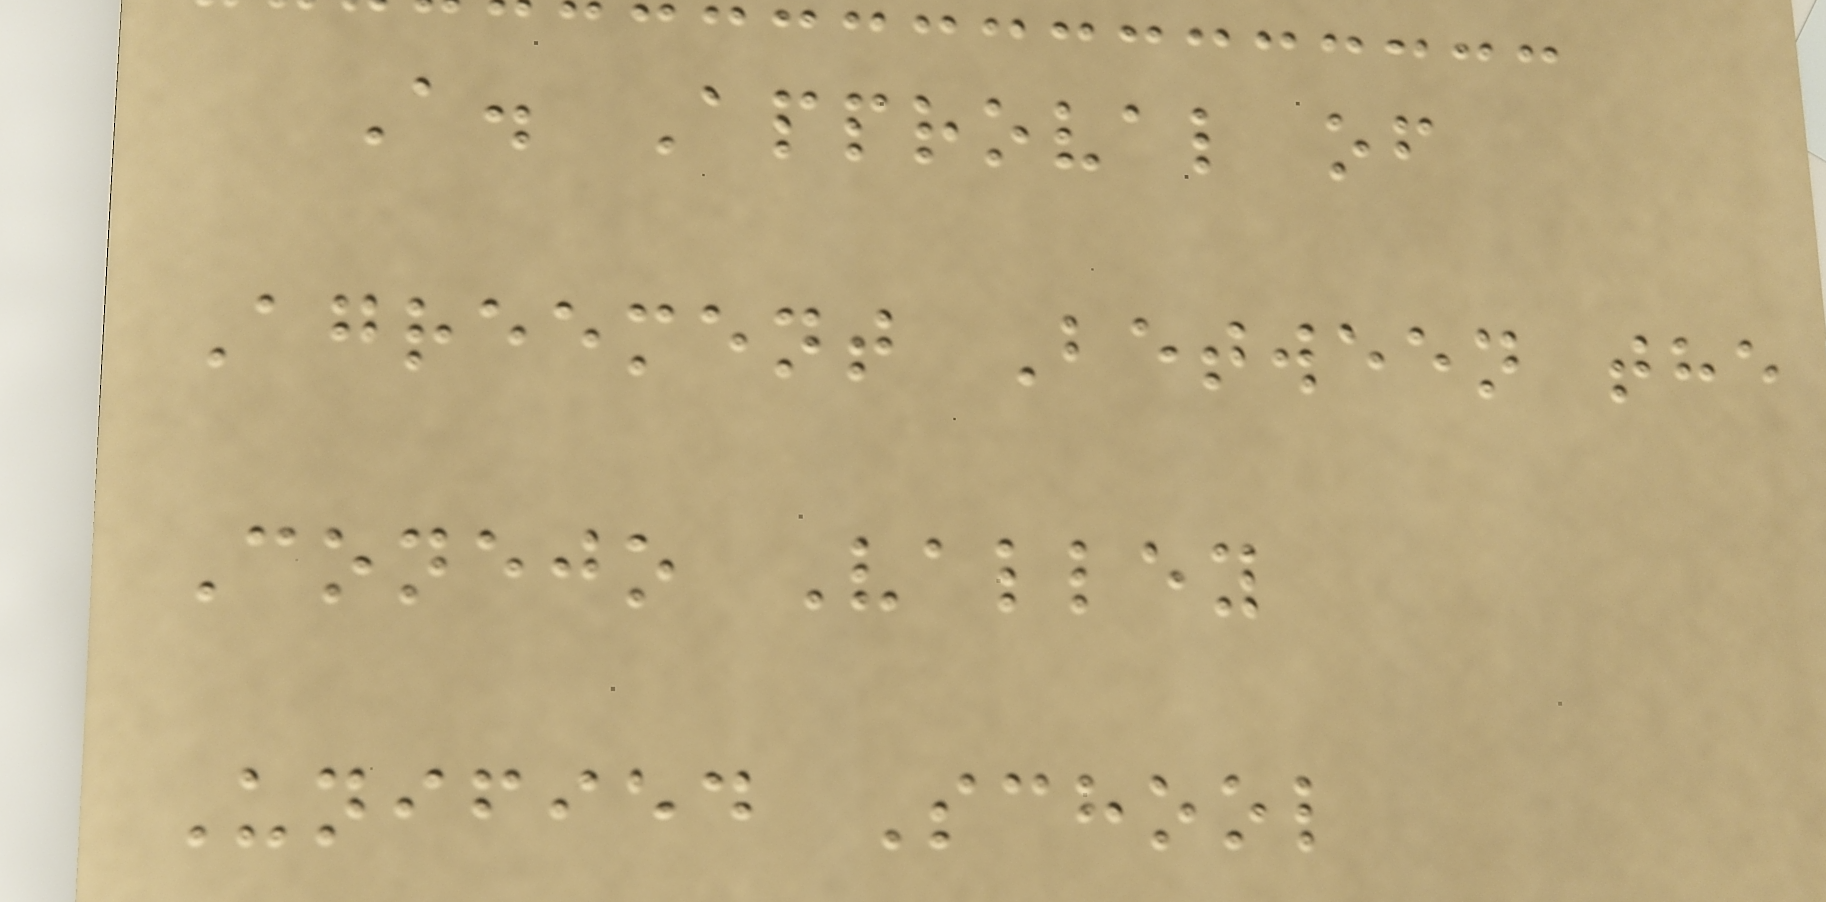A. Approval of
Agreement Between the
Conejo Valley
Unified School
